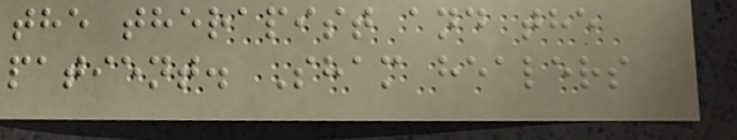the therapist and the
patient. Sham healers
